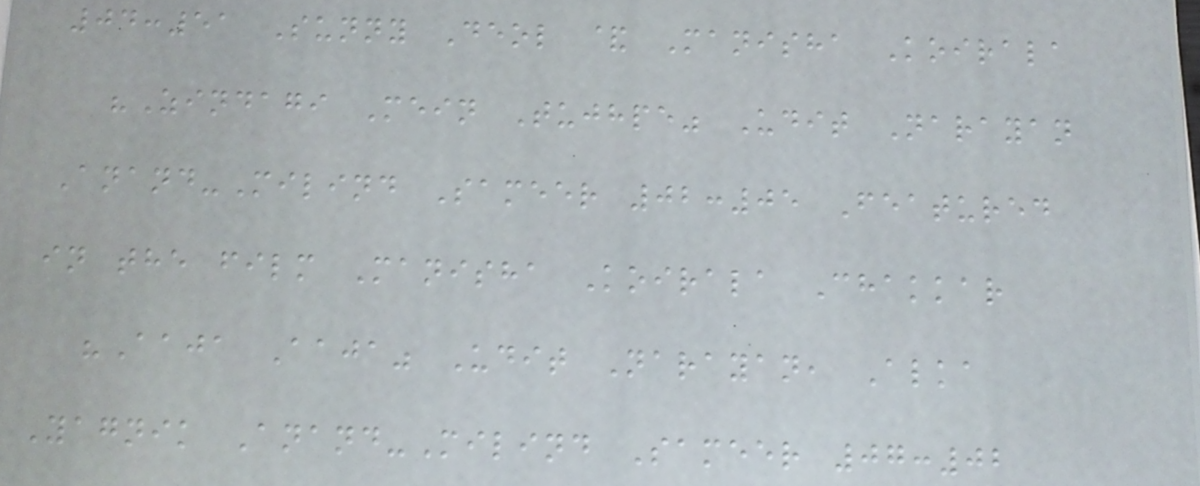04:51 Sunny Deol & Manisha Koirala
"Zindagi Mein Tujhpe" Udit Narayan
Anand-Milind Sameer 02:05 Featured
in the film Manisha Koirala Chakkar
"Aaja Aaja" Udit Narayan, Alka
Yagnik Anand-Milind Sameer 07:02
